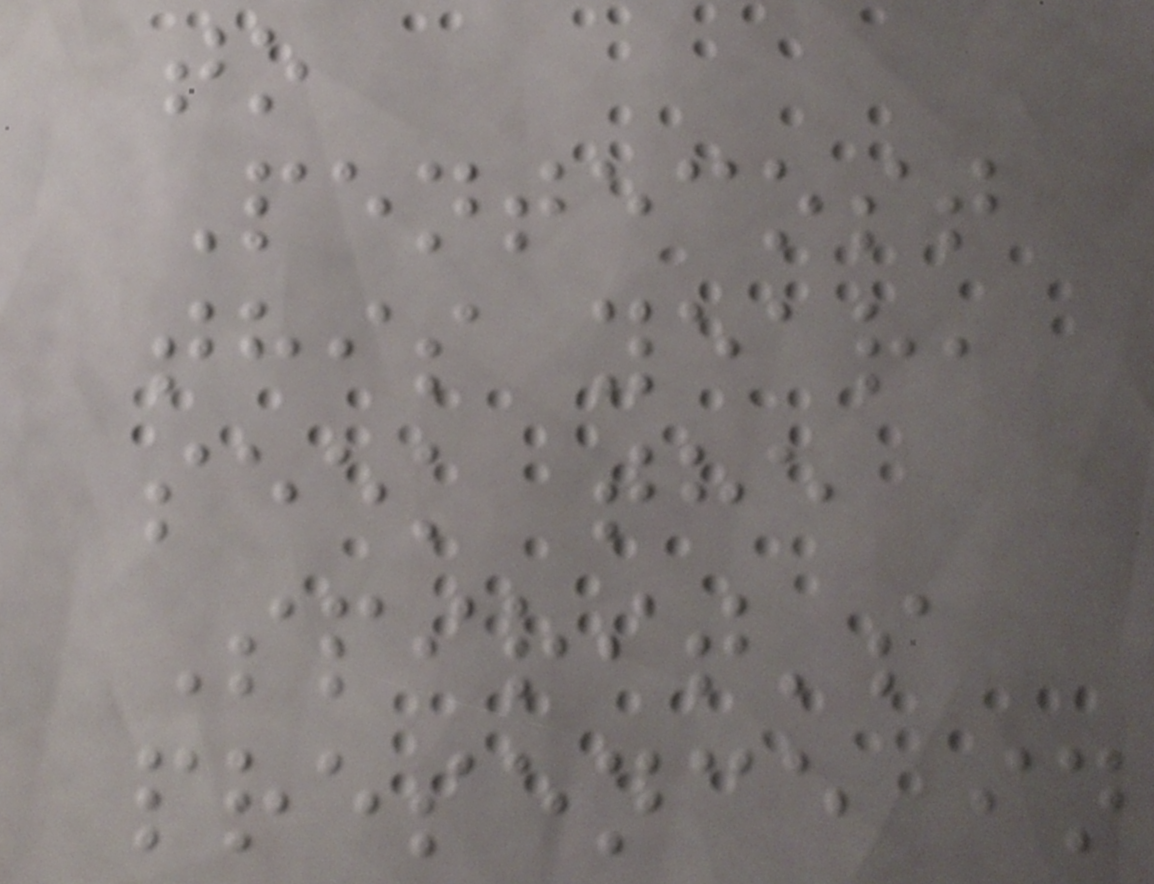to
Pentecost
this year,
seek the
Spirit's
presence in
